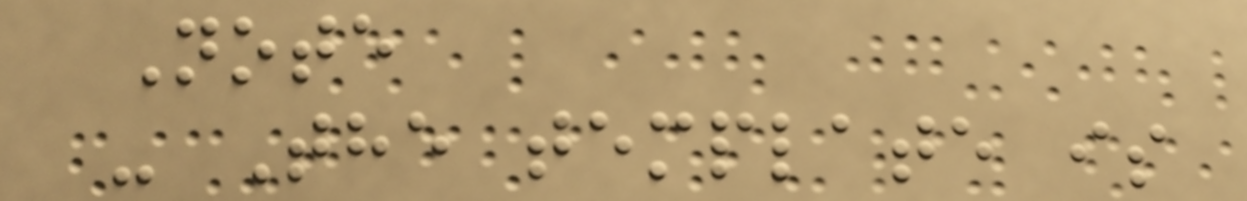Note
- The template is
